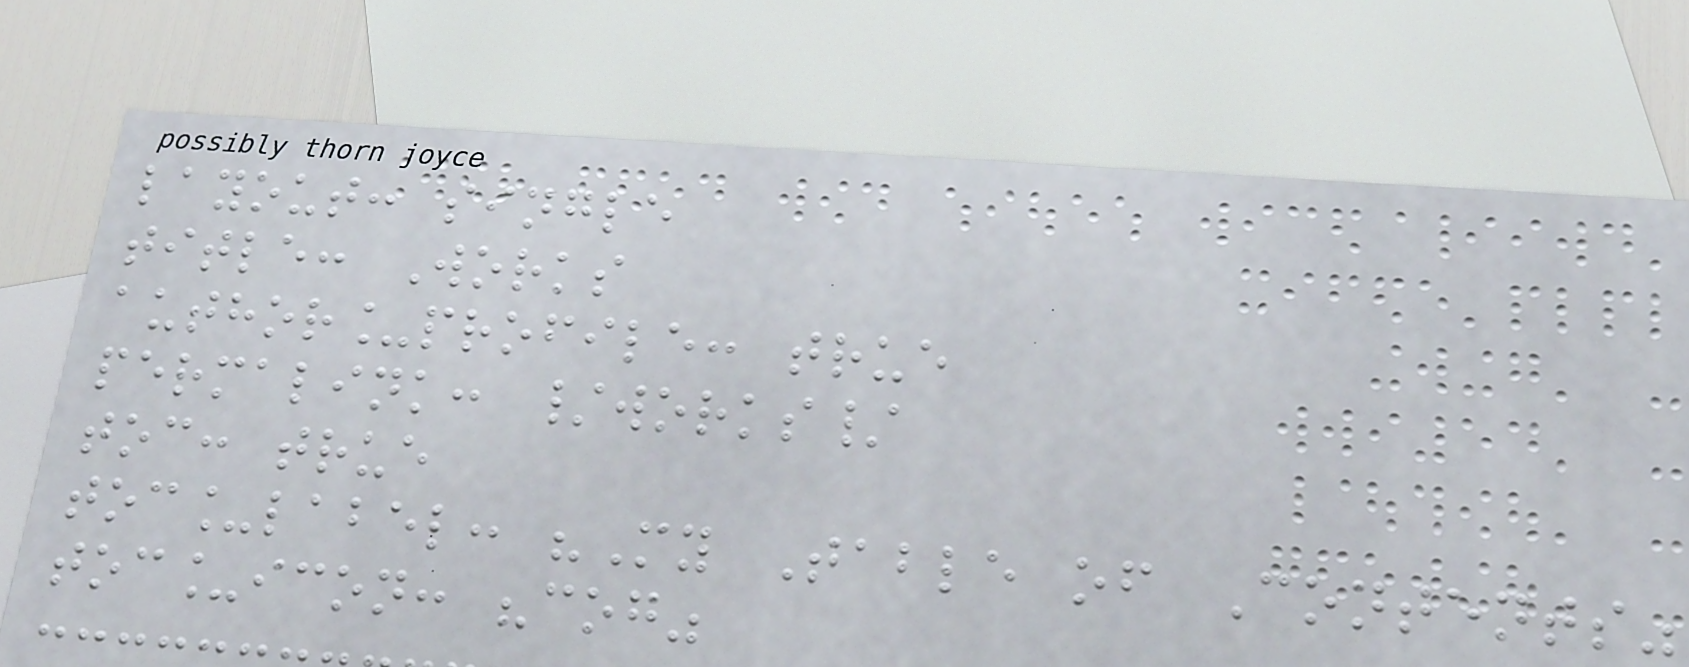layout: single
title: Works
author_profile: true
permalink: /works/
toc: true
toc_label: "My Table of Contents"
toc_icon: "cog"
